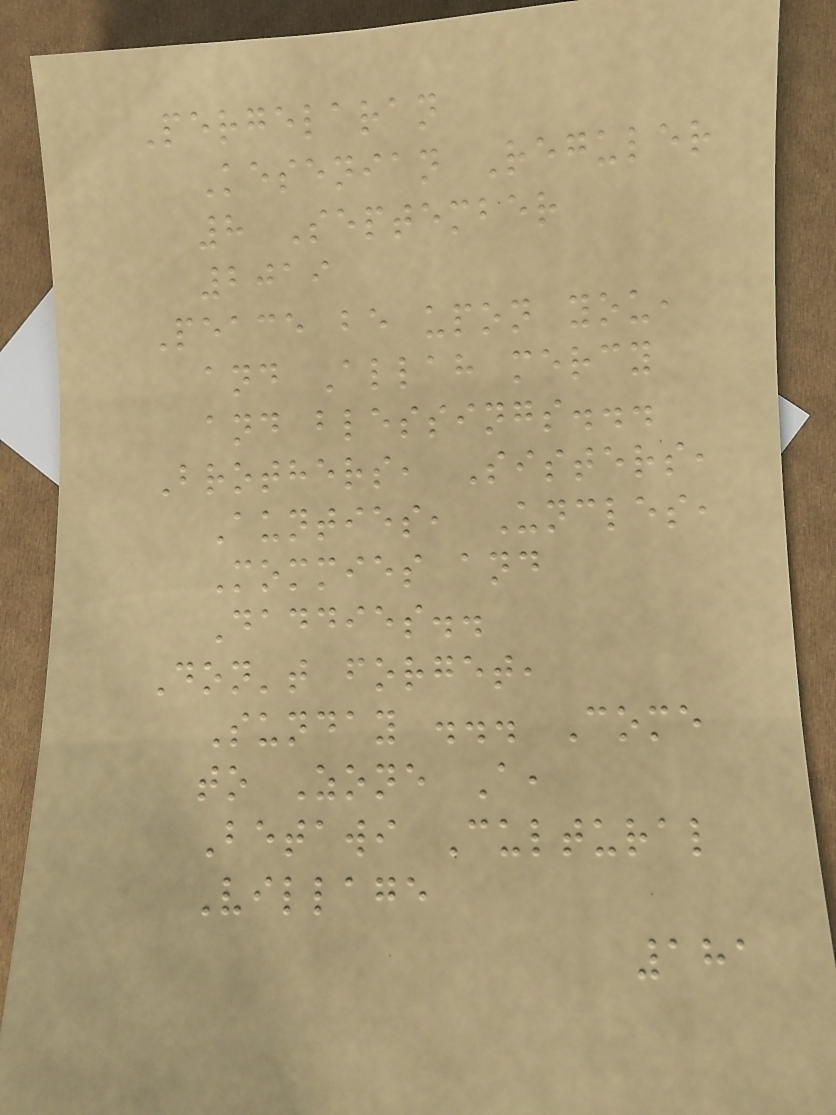Pergelaran
Kesenian Reguler
8 September
2019
Peace be upon you,
and Allah mercy
and blessings...
Brothers, Sisters,
Aunties, Uncles,
Mommies and
Daddies..
Don't forget,
Sunday ... Come
to Zone A,
Betawi Cultural
Village
181
